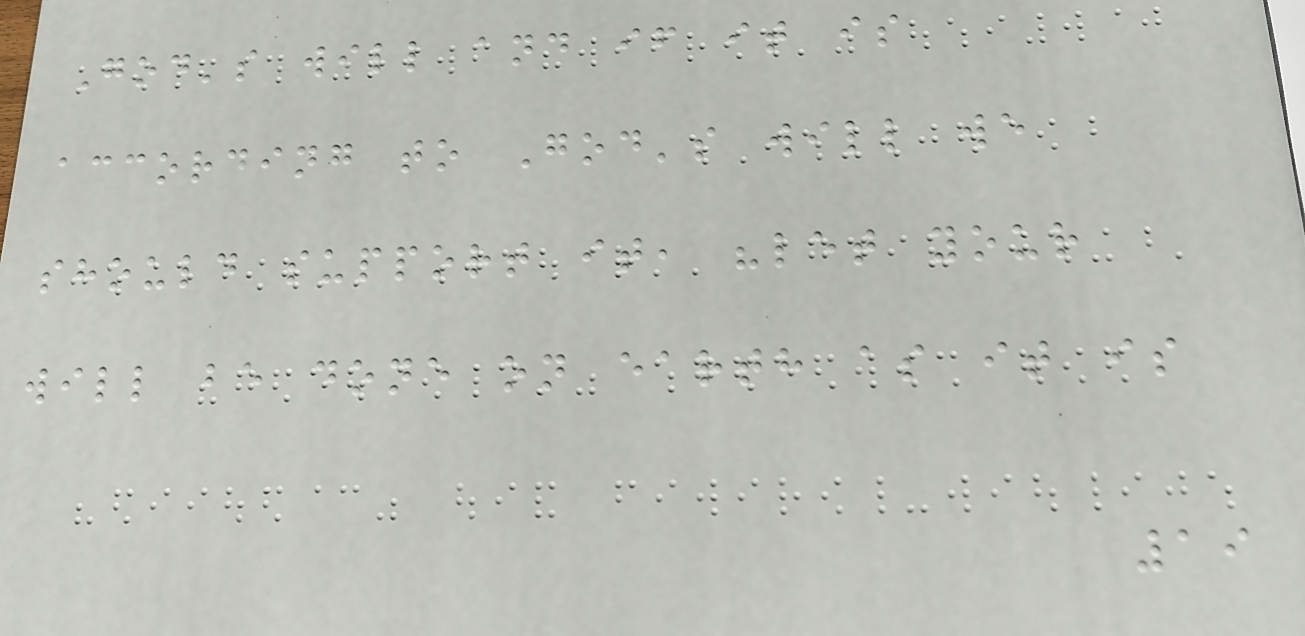God's will and if it is
according to God's will we
should support it, "let your
will be done on earth as it is
19
